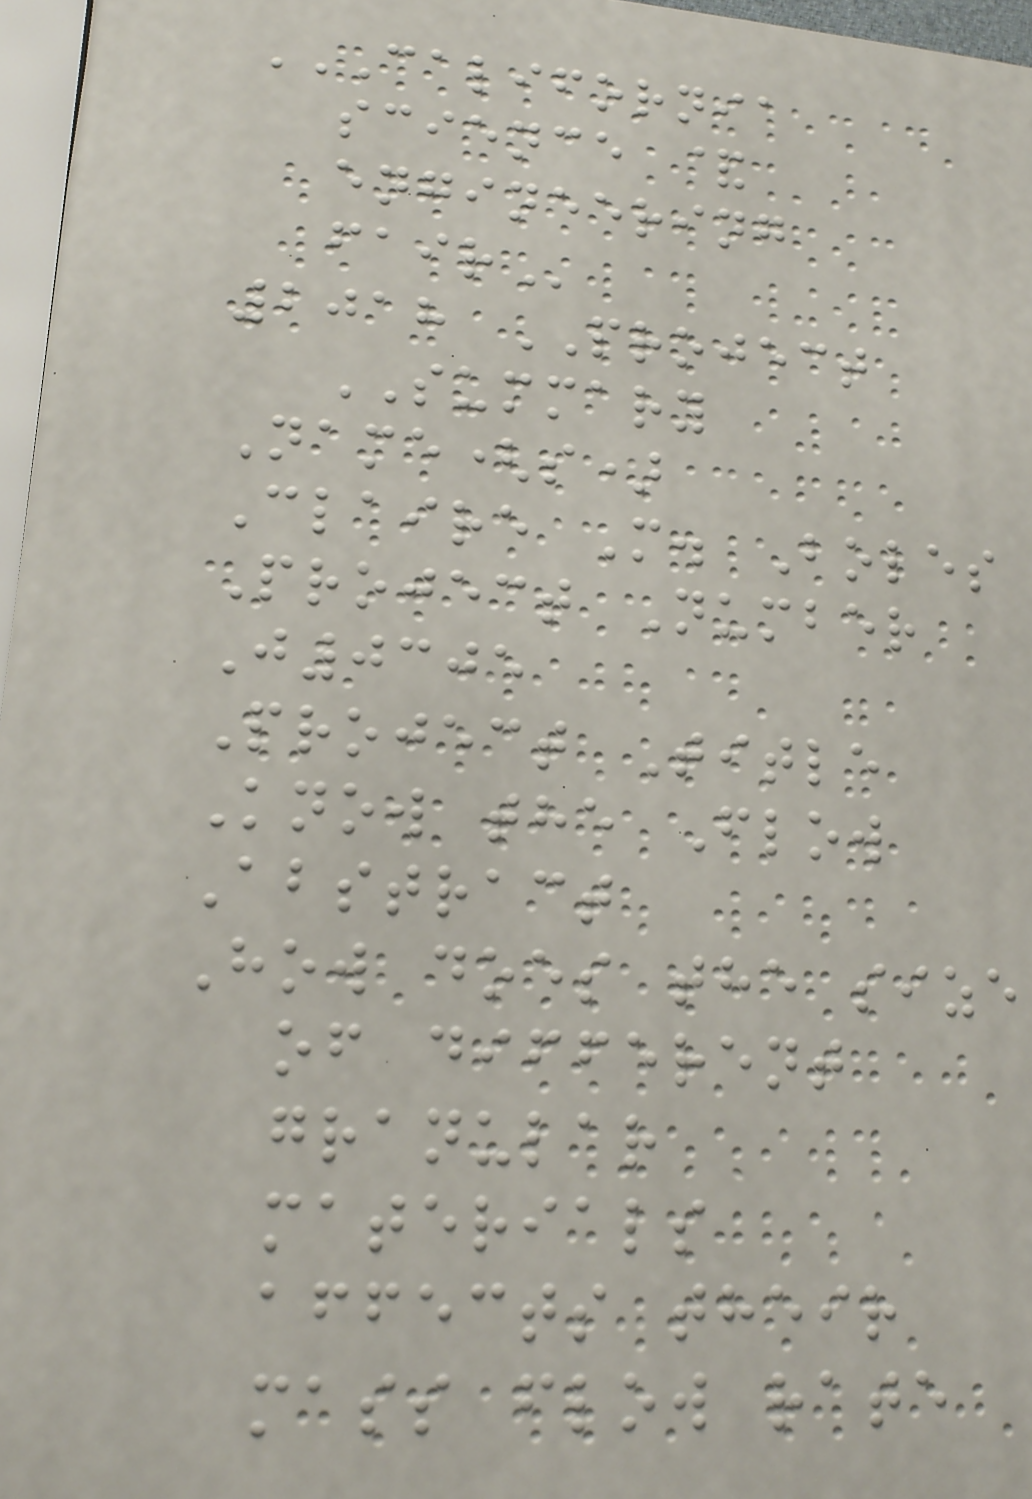CALIFORNIA
SCIENCE &
ENGINEERING
FAIR
2018 PROJECT
SUMMARY
Name(s)
Claire M. Boles
Project Number
J0305
Project Title
Know the Flow
Abstract
How does the size
of different
granular
materials
affects their
mass flow rate
